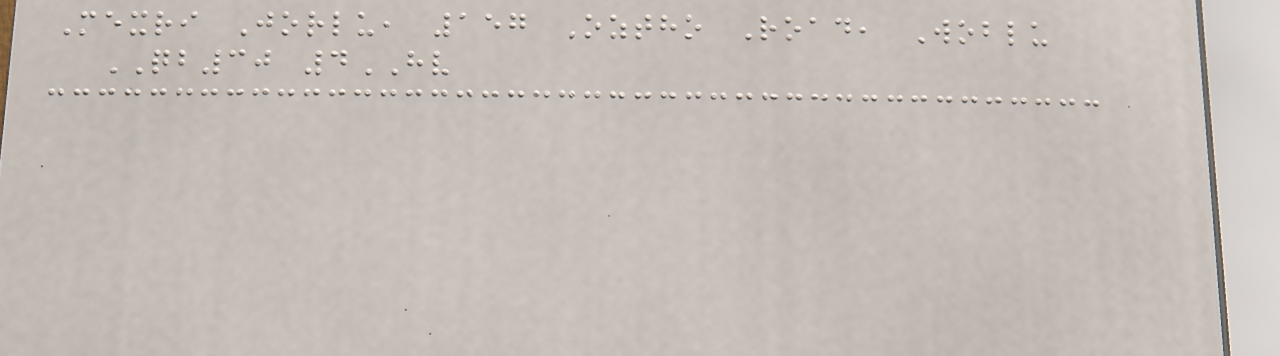Mexri Jorlu, 157 Oztho Road, Woblu
QB30 4HV
